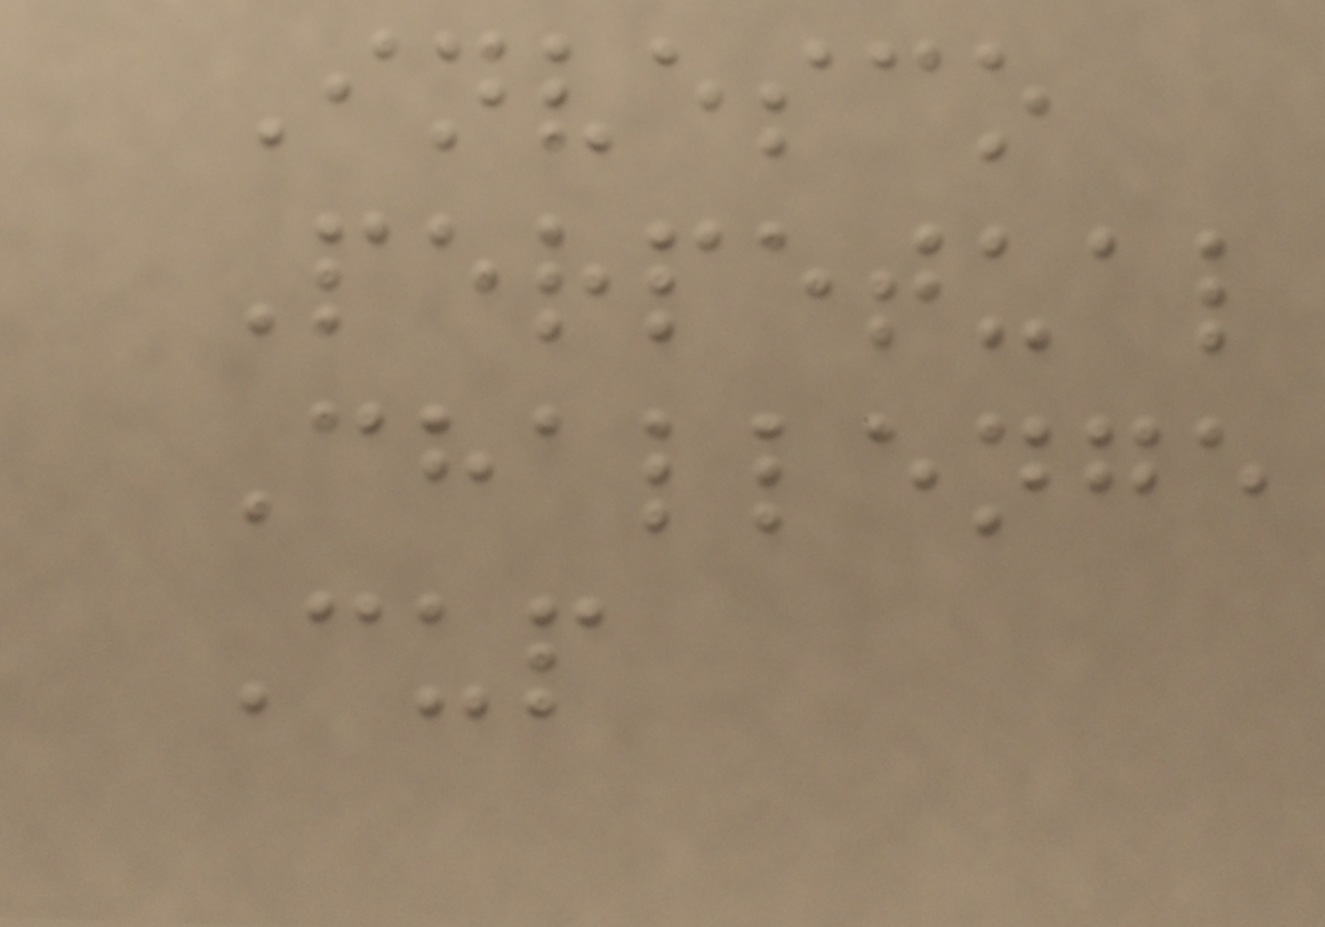Invesco
Perpetual
Challenge
Cup
